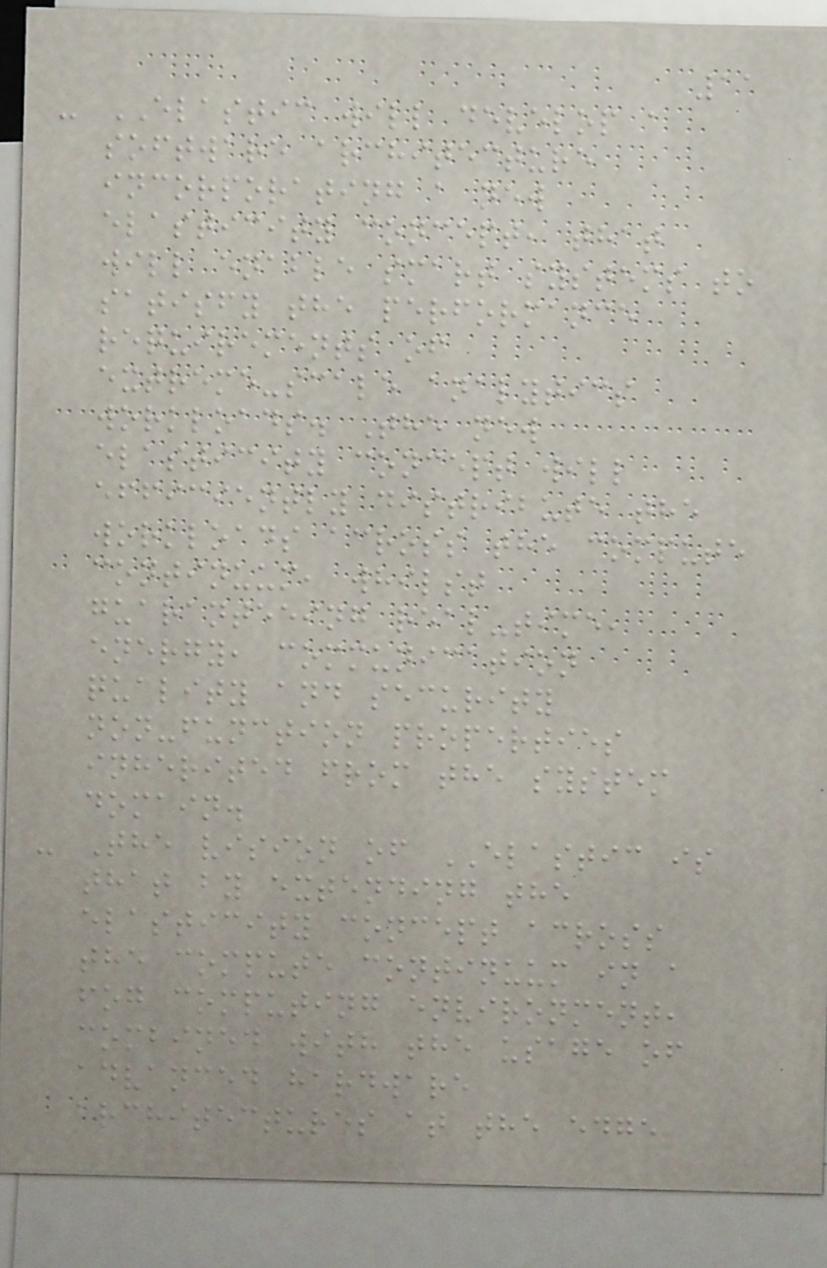11
- ELASTIC will develop a
software architecture
incorporating a new
elasticity concept, that
will enable smart systems to
satisfy the performance
requirements of
extreme-scale analytics
workloads. The new
elasticity concept will
efficiently distribute the
workloads across the compute
continuum, whilst
guaranteeing real-time,
energy, communication
quality and security
non-function properties
inherited from the system
domain.
- The vision of ELASTIC is
that by extending the
elasticity concept across
the compute continuum in a
fog computing environment,
combined with the usage of
advanced hardware
architectures at the edge
